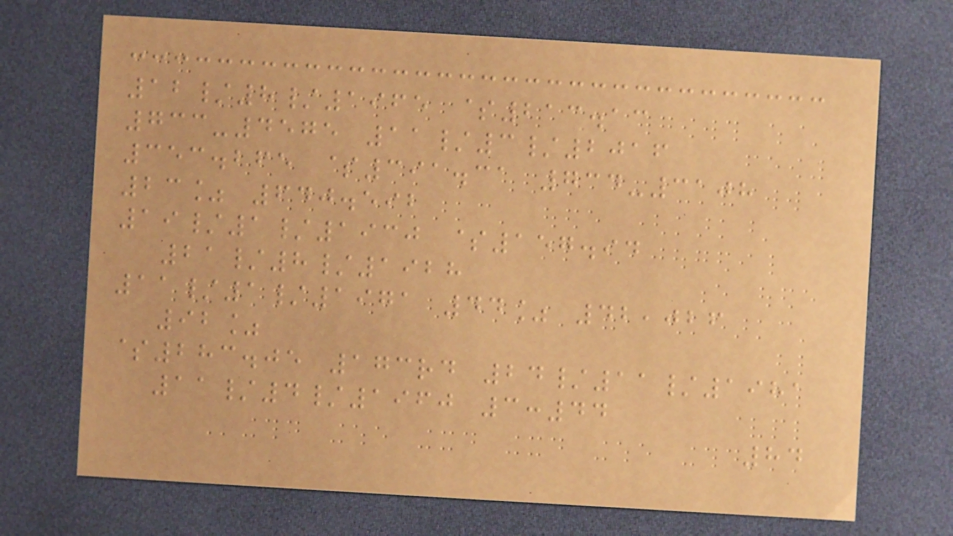12/8/1965 $213.13
733-4575 11/3/2016
353.265 $391.31 734-3108
23% 640.592
19/1/1930 $157.94
21/8/1928
11/1/1971 44% 42,026
92%
$283.05 173rd 24/11/1981
11/4/1960 3:44
84
